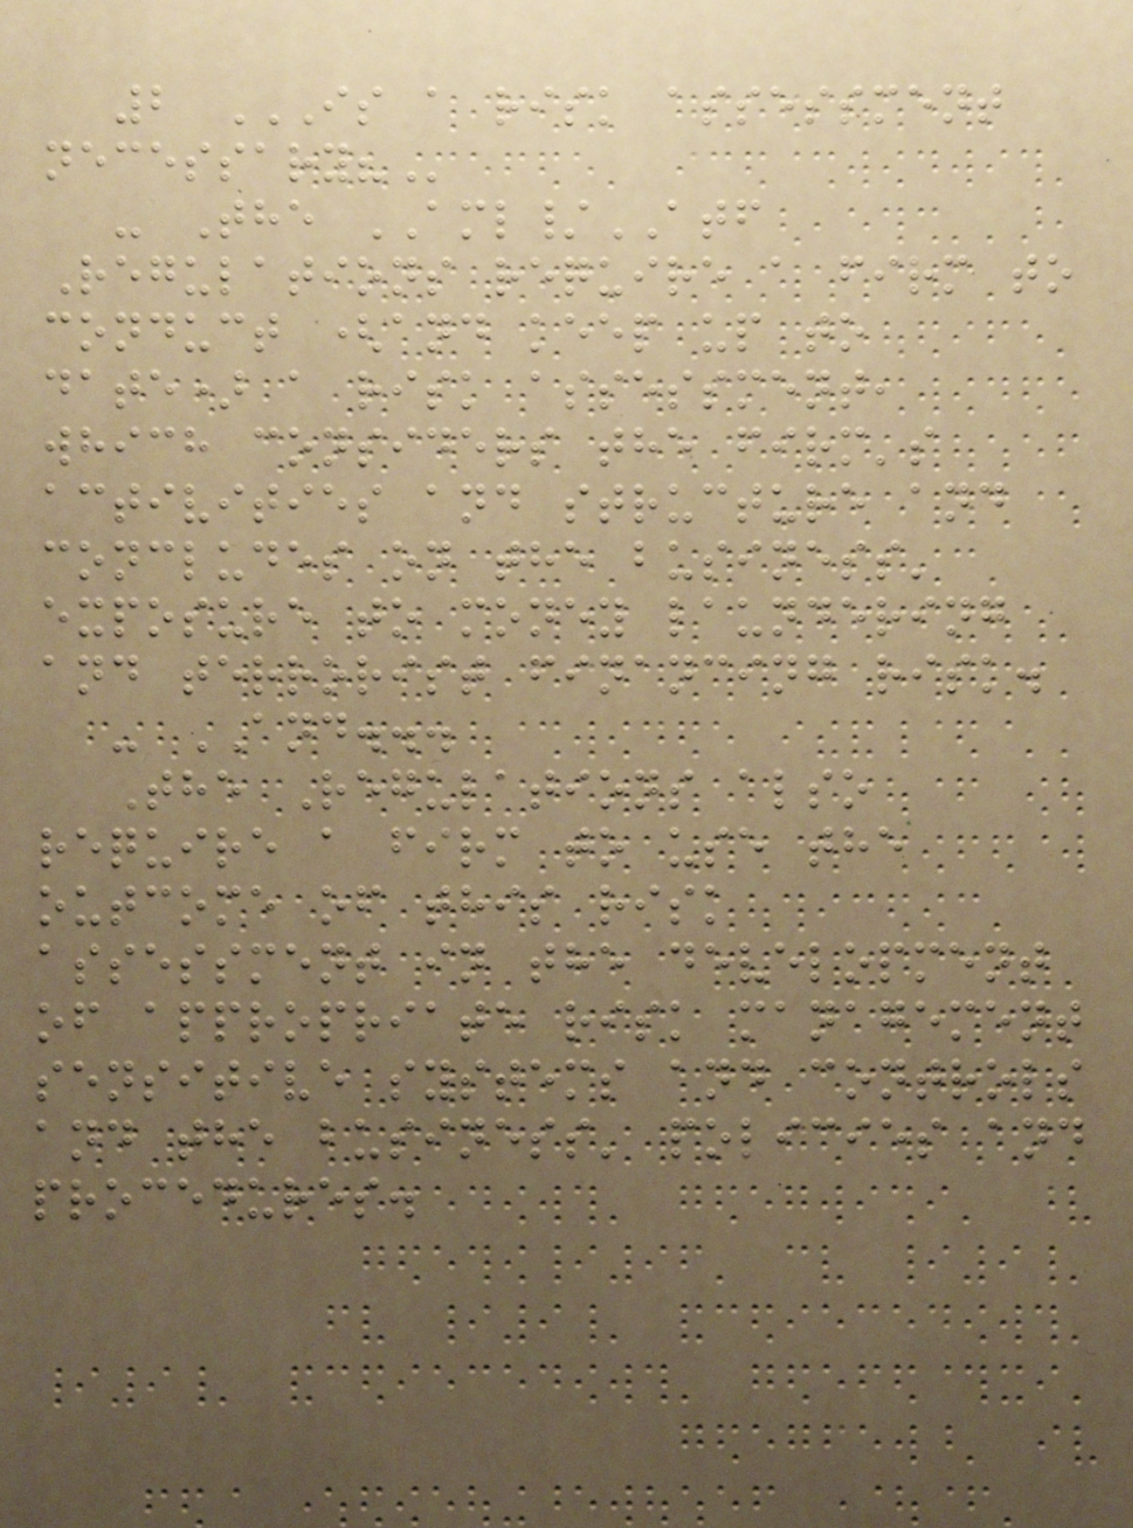2 IS A RISK ASSESSMENT
NECESSARY?
- The AML/ATF
Regulations require a firm to
conduct (and keep up to
date) a risk assessment,
which considers the firm's
activities and structure and
concludes on the business'
exposure to money laundering
and terrorist financing risk.
- AND...
The Regulations also
require a firm to use the
outcome of this risk
assessment in the development
of appropriate risk management
sensitive systems and controls
and the business' policies and
procedures.
